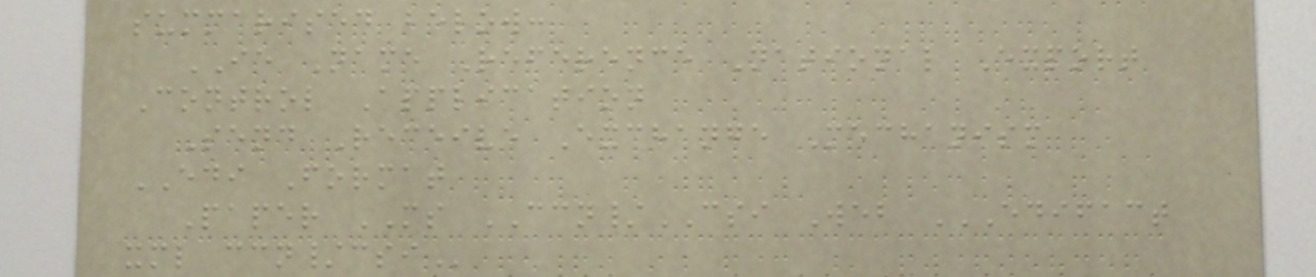summarised below:
IE Name Reference National Export
Control Application
Send Receive Exchange Mechanism
EDI Format
Paper MS CCN/CSI Web EDIFACT
XML CCN/CSI
